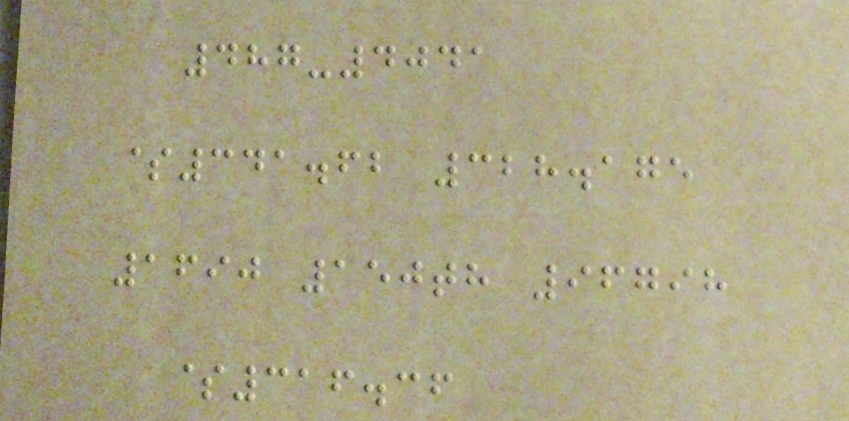487-4041
$341.62 328.175
1690 150th 96798
$316.36
